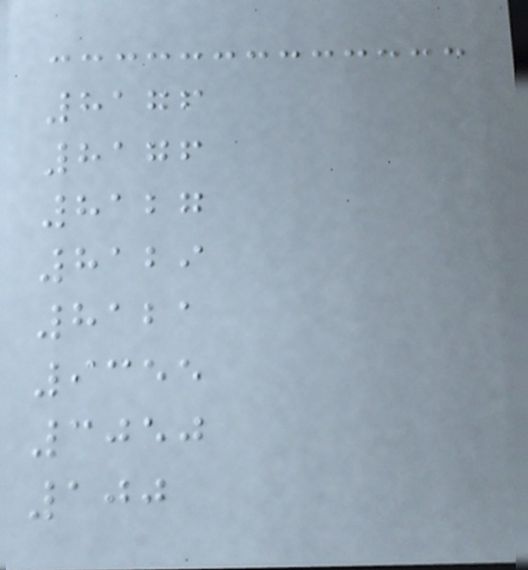8176
8176
8127
8129
8121
9355
3050
100
